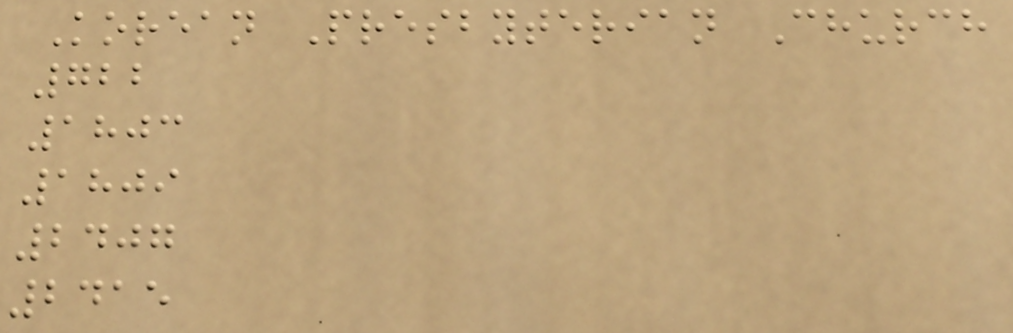Korean Presbyterian Church
722
1803
1809
2407
2415
